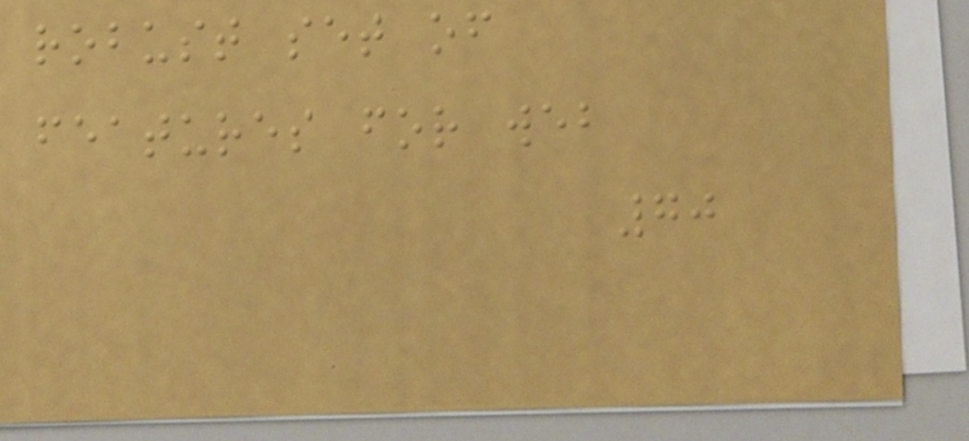robust set of
features for web
70
